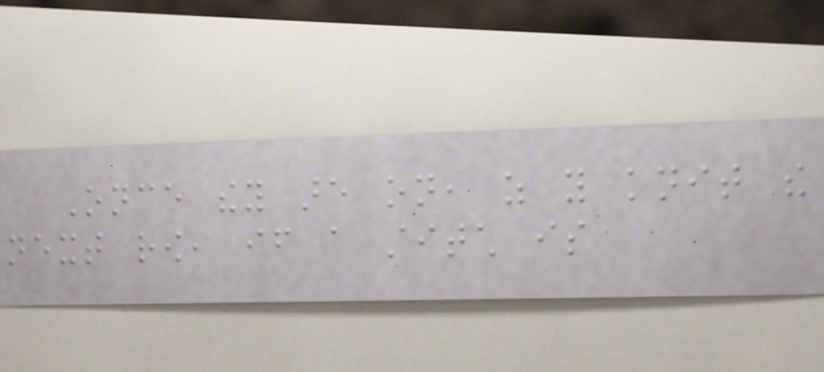Once they are on, as you knit the
next row, if a stitch is
